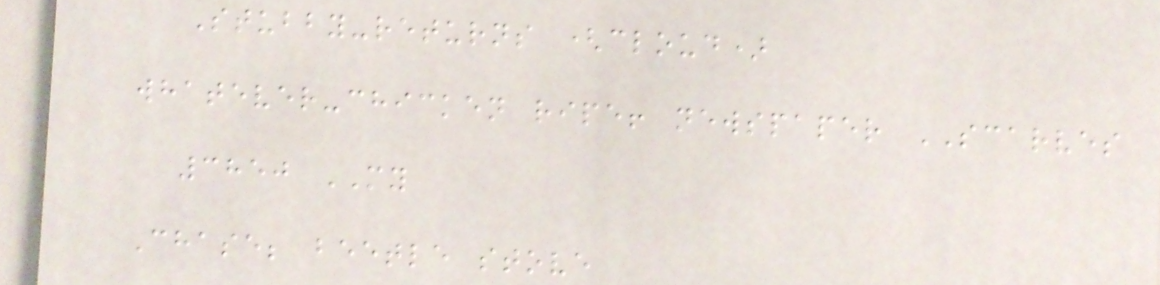Stubby-returns (cloud)
whatever-chicken ripe! newspaper SCARVES
3850 MY
Chase; beetle stove
